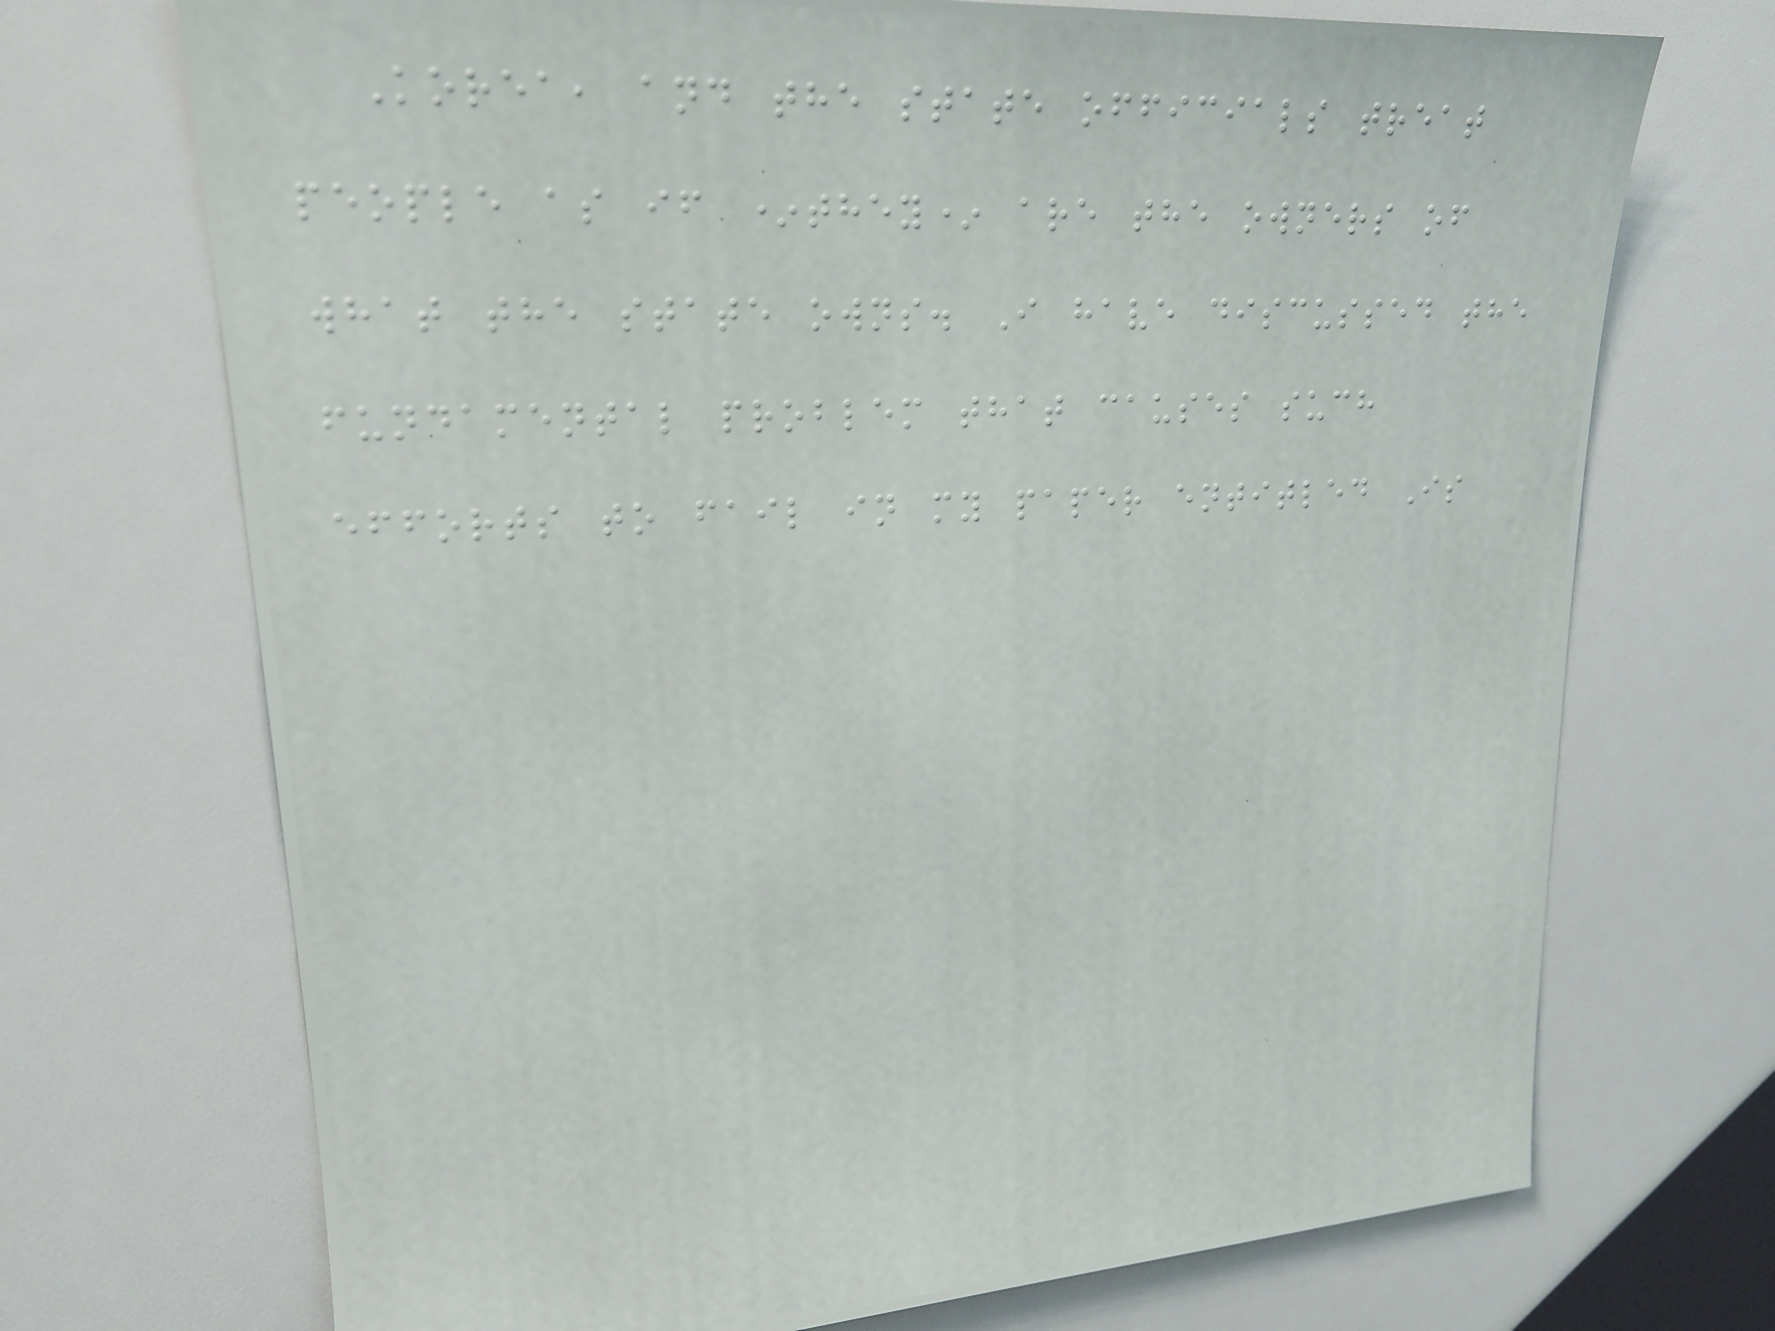Korea, and the state officials treat
people as if *they* are the owners of
what the state owns. I have discussed the
fundamental problem that causes such
efforts to fail in my paper entitled Is
